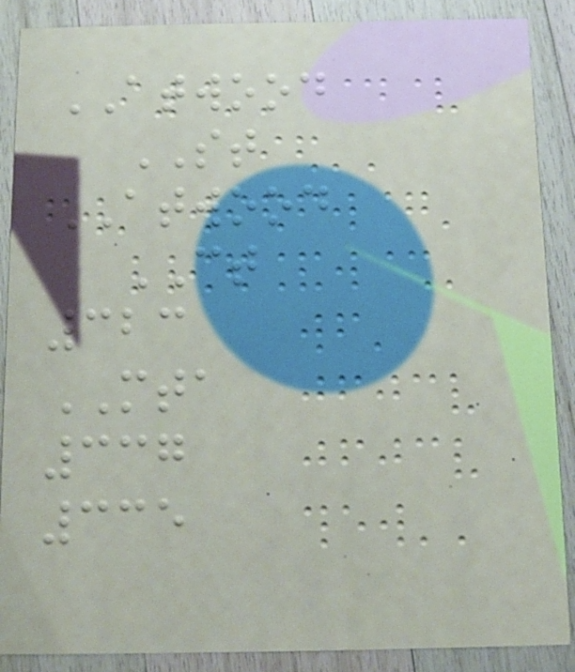ATWOOD
ST
ATWOOD
CT
323
MTA
337
335
